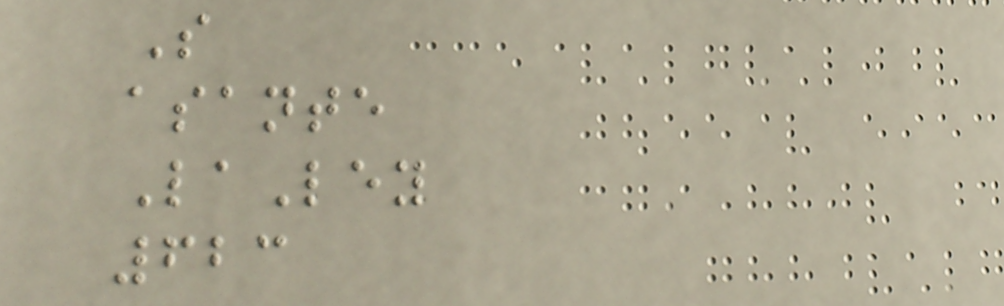S
asante
LaLey
623
